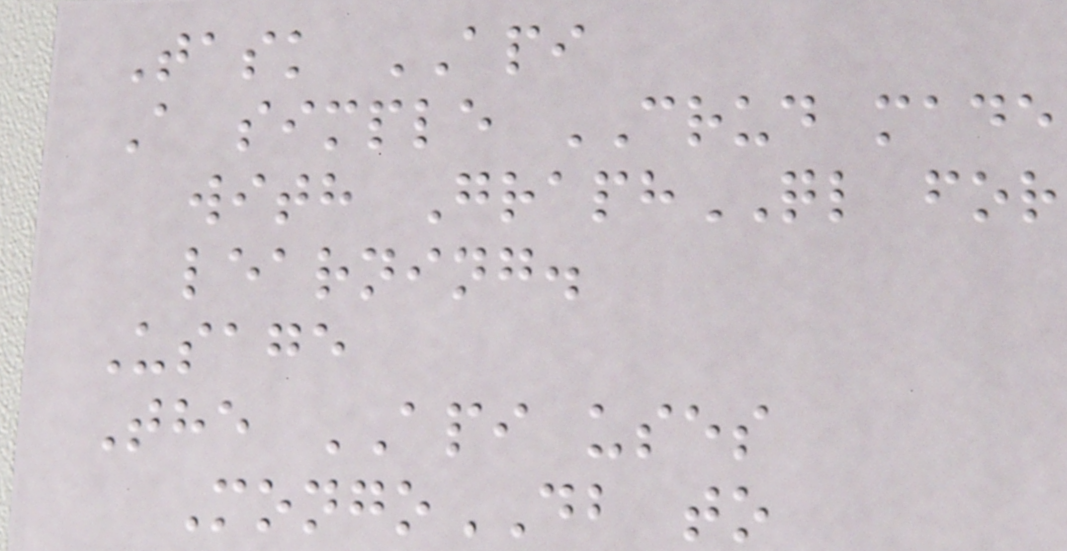Task API
A simple CRUD made
with GraphQL for
learning.
Usage
The API uses
MongoDB to
